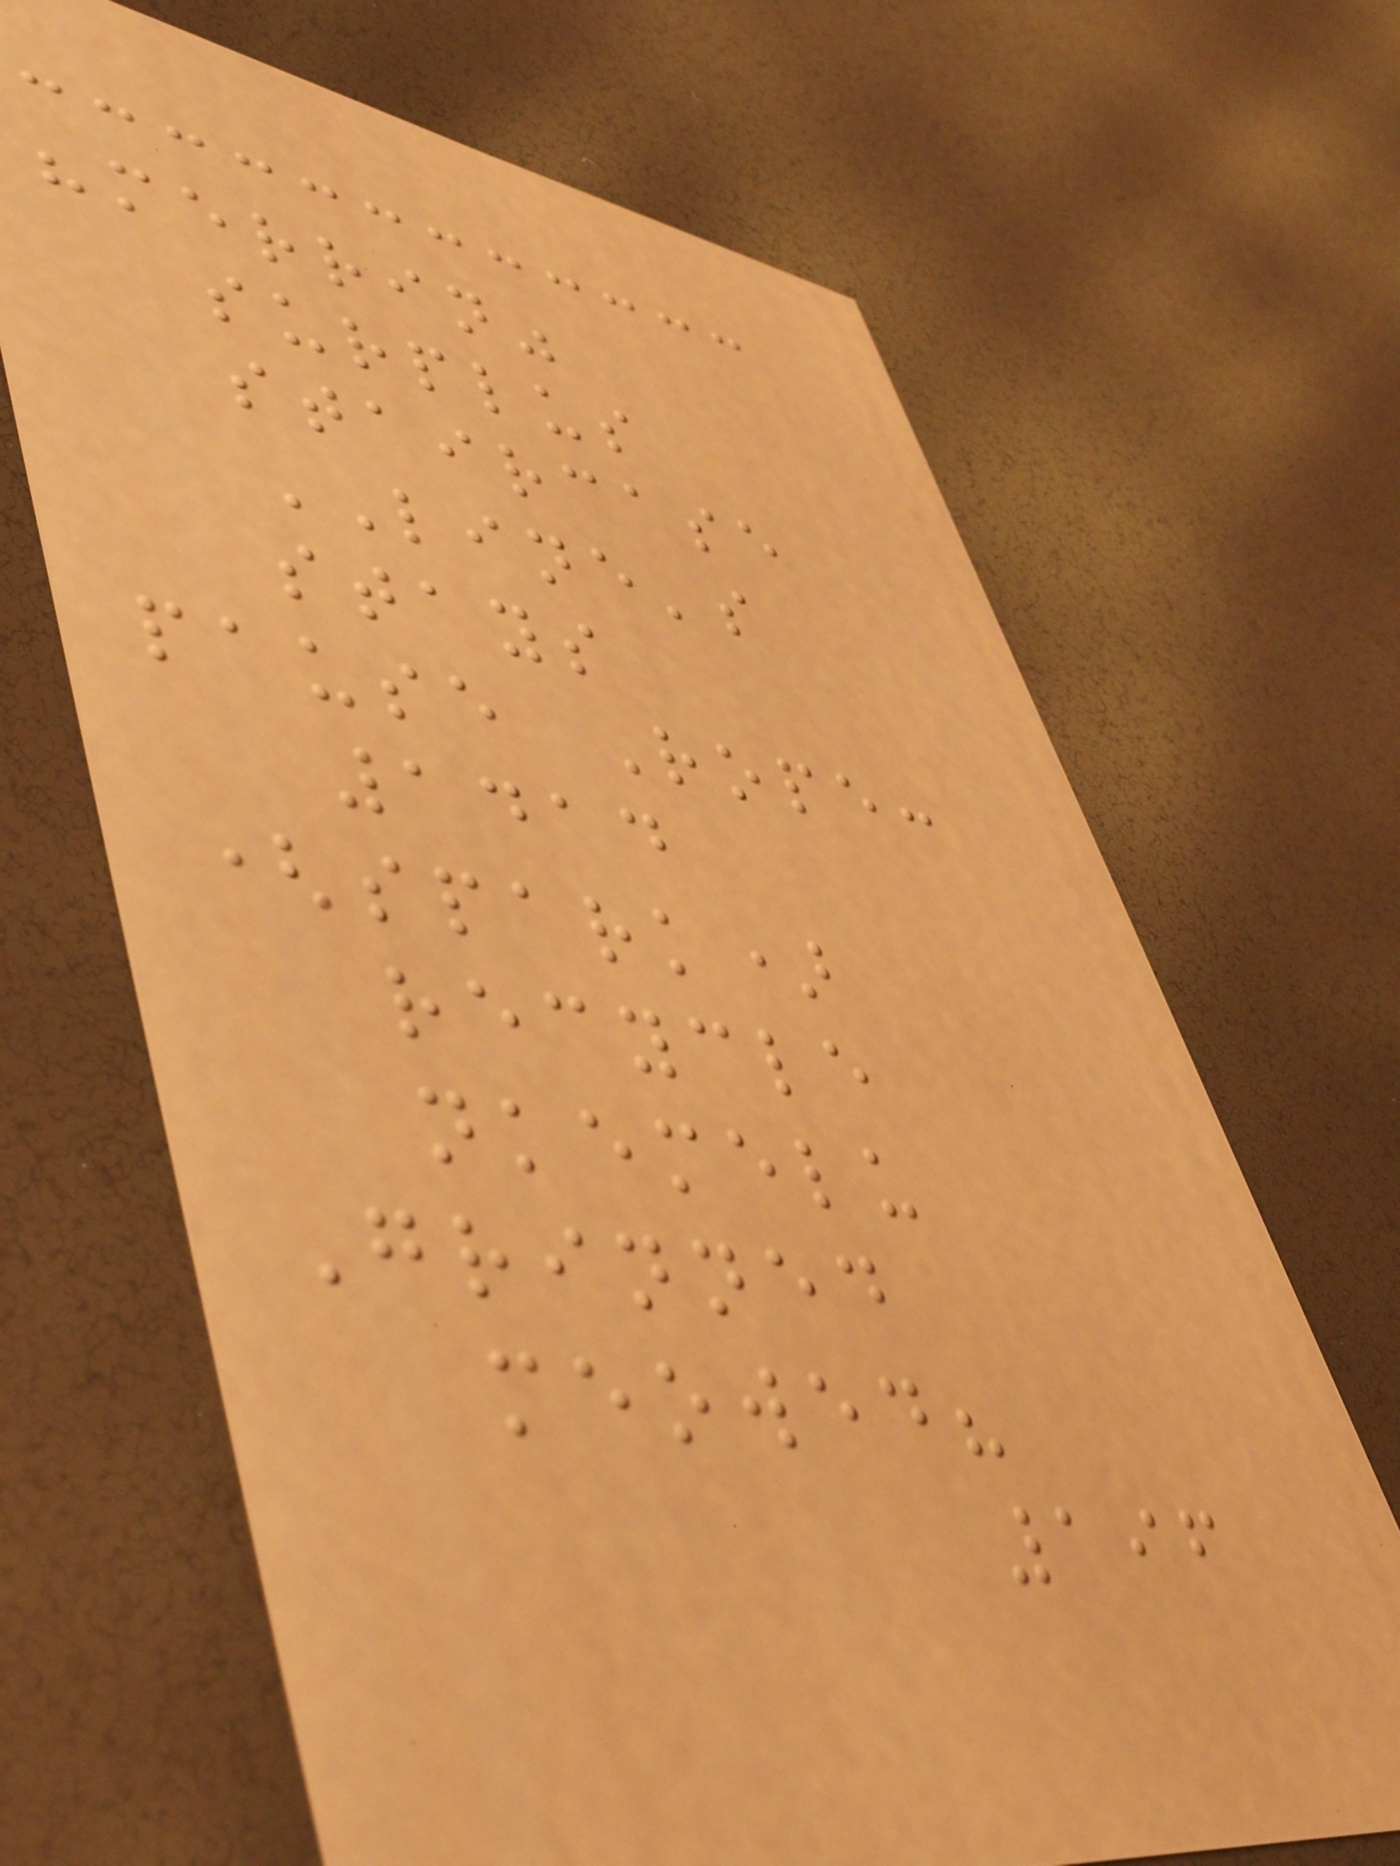"merrin"
surplus
staircase
LINE's
stays
pause Rope:
1414
(spark)
recycle
nkemelu
Grinned
meowed?
196
